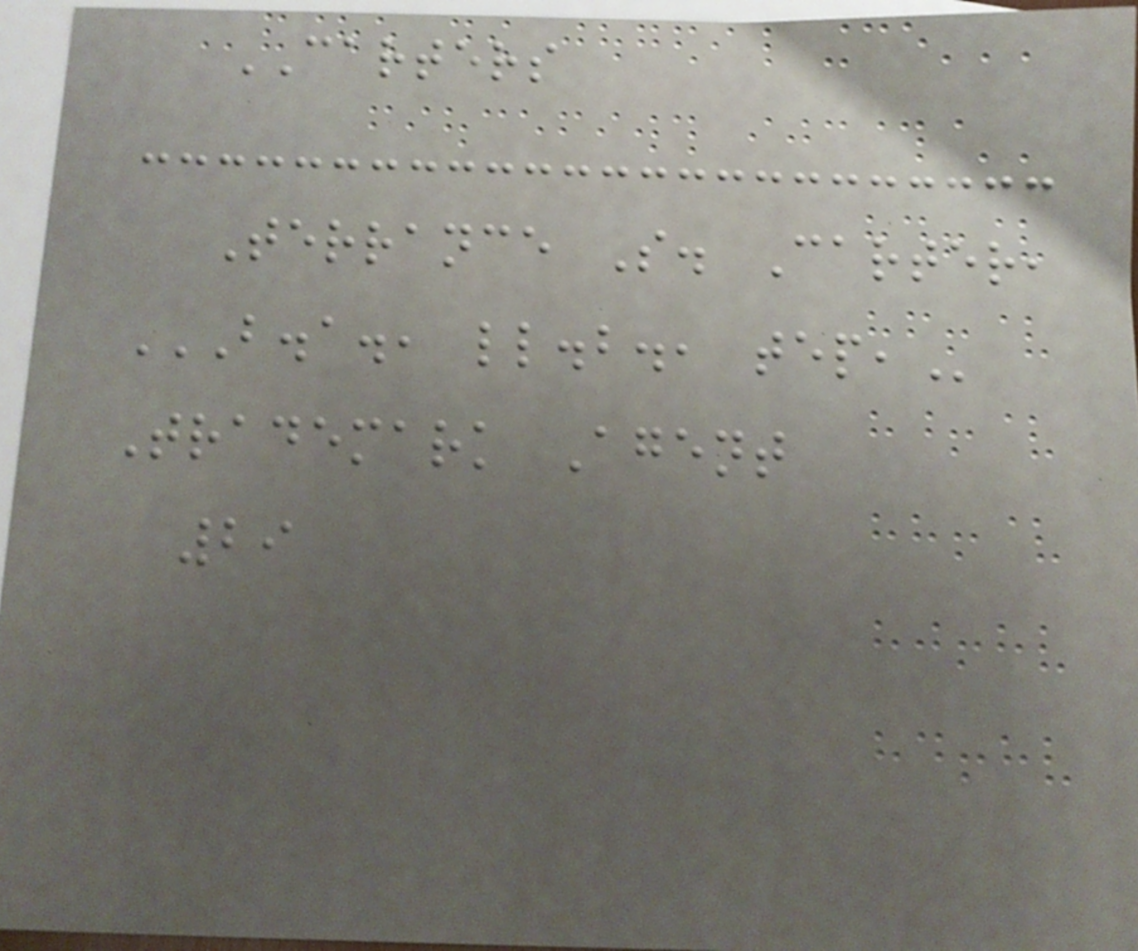CARTERS
Terrance S. Carter,
B.A., LL.B., TEP,
Trademark Agent
29
